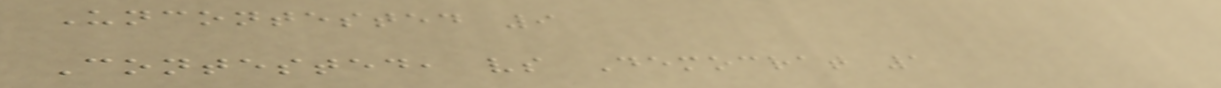Uncontested 9
Contested, vs Democrat 1
